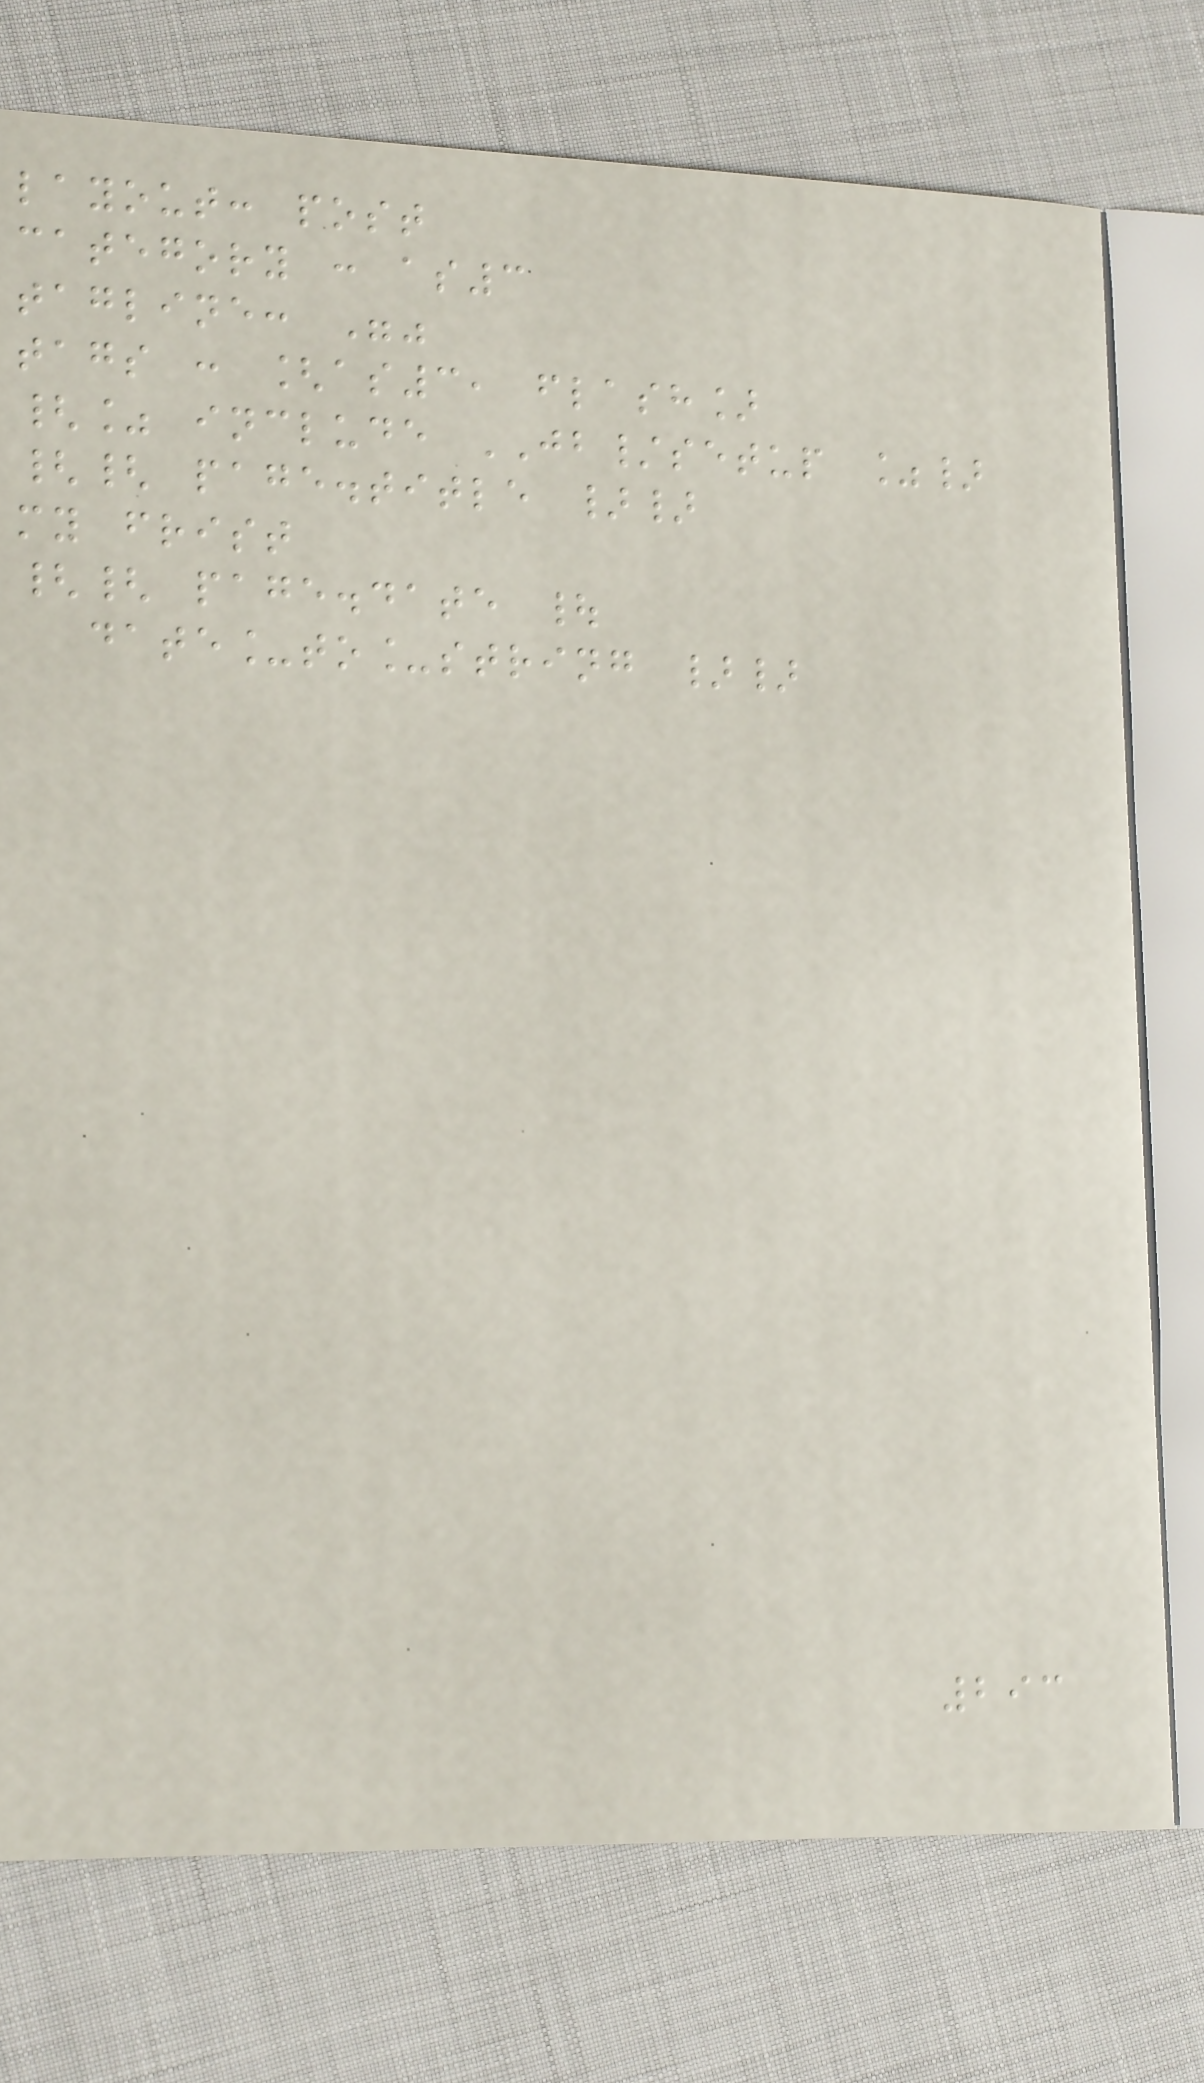layout: post
category : as3
tagline: ""
tags : [as3, flash]
{% include JB/setup %}
{{ page.title }}
my frist
{{ page.date |
date_to_string }}
293
